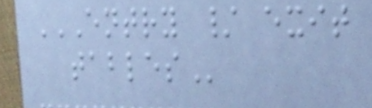ENTRY / EXIT
TABLES
